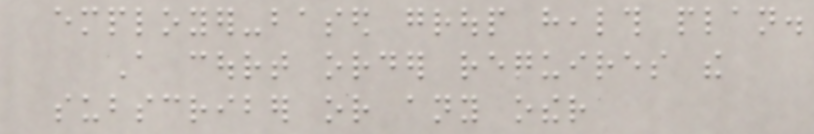employer-based group health plan.
A court order requires the
subscriber or any other
